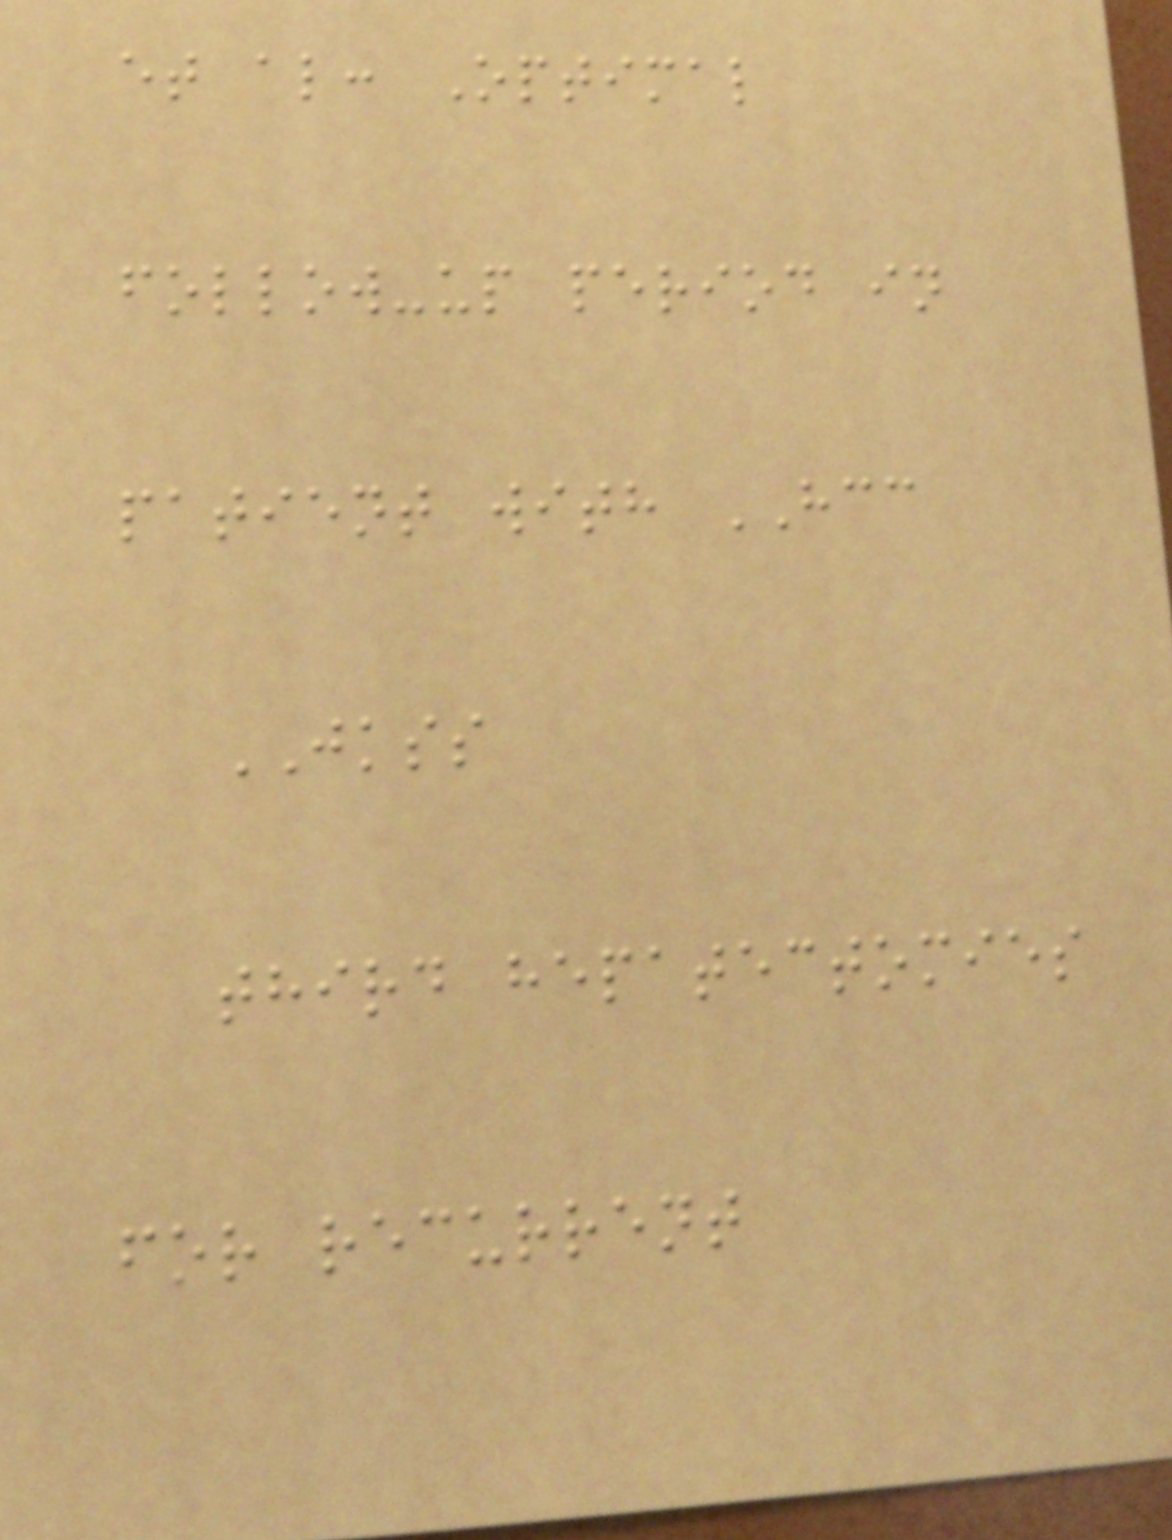et al: Optimal
follow-up period in
patient with HCC
JKSS
third hepatectomies
for recurrent
